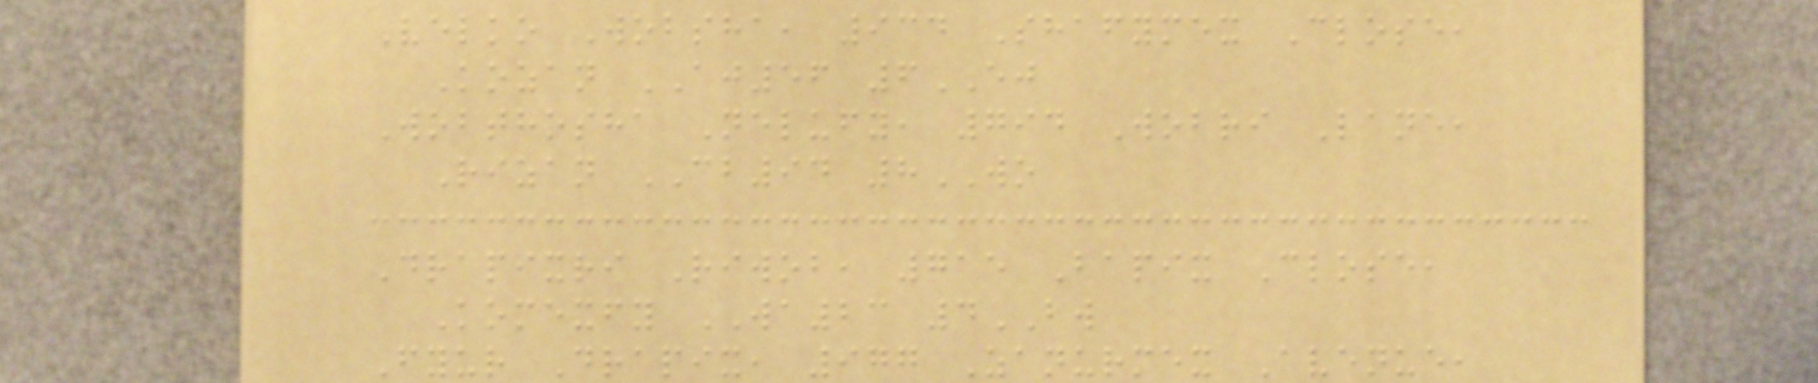Velko Wobsha, 934 Shafymex Close,
Kozan AJ56 6EJ
Wobthosha Nelufy, 794 Wobri Lane,
Rizan CB94 8WO
Drapixri Riwob, 715 Bapix Close,
Komexfy WA23 4BW
Fyur Drapix, 977 Zanurmex Avenue,
